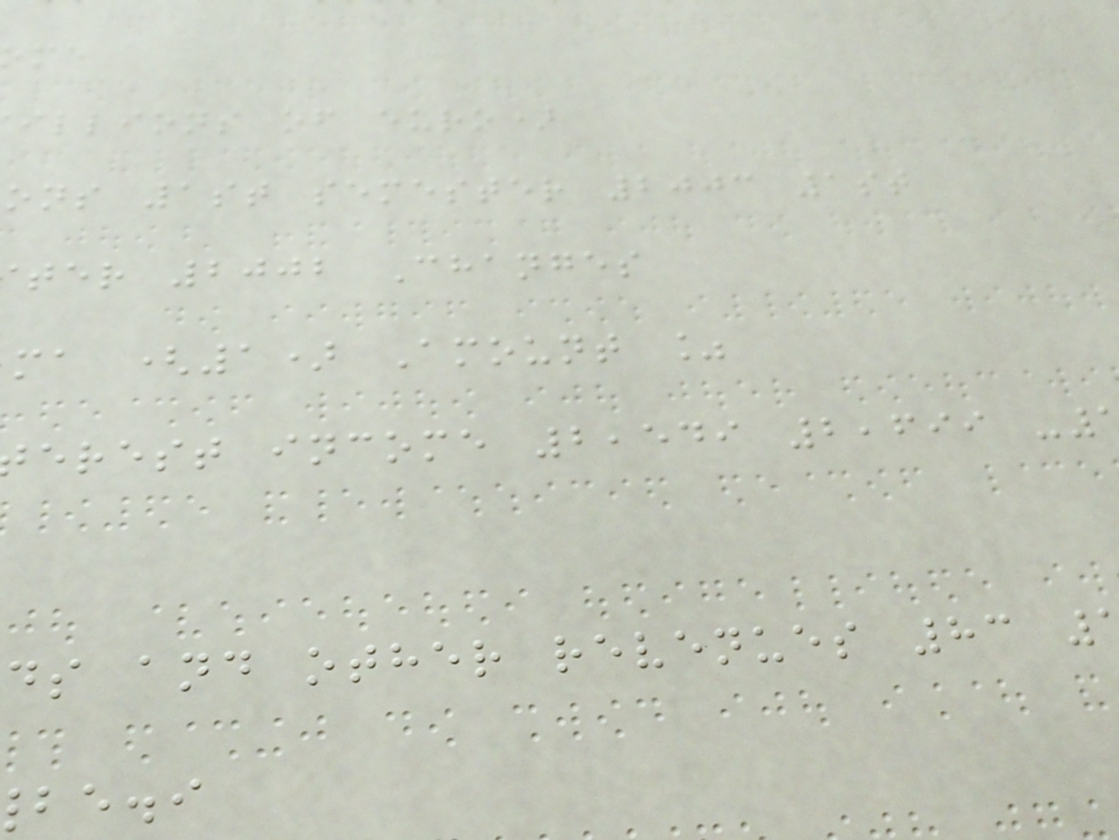illions of euro)
ons 1st semester 2003 1st
ter 2002 Changes
ma (1) Amount %
erest income 2,549 2,699 -
ds and other revenues 83
be.i
